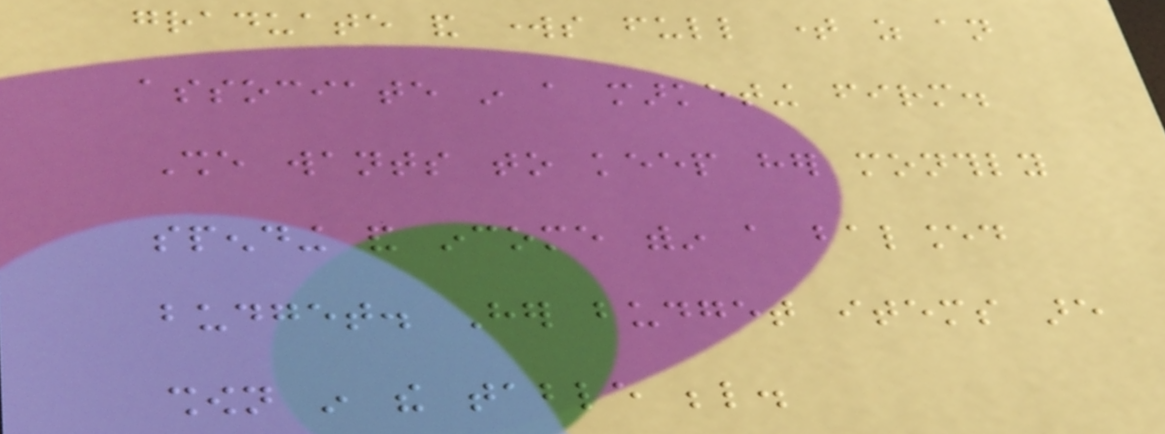graduate and works full time as an
associate in a marketing firm.
She wants to keep her monthly
spending and income within a balanced
budget. Her budget items are
shown in the table below.
